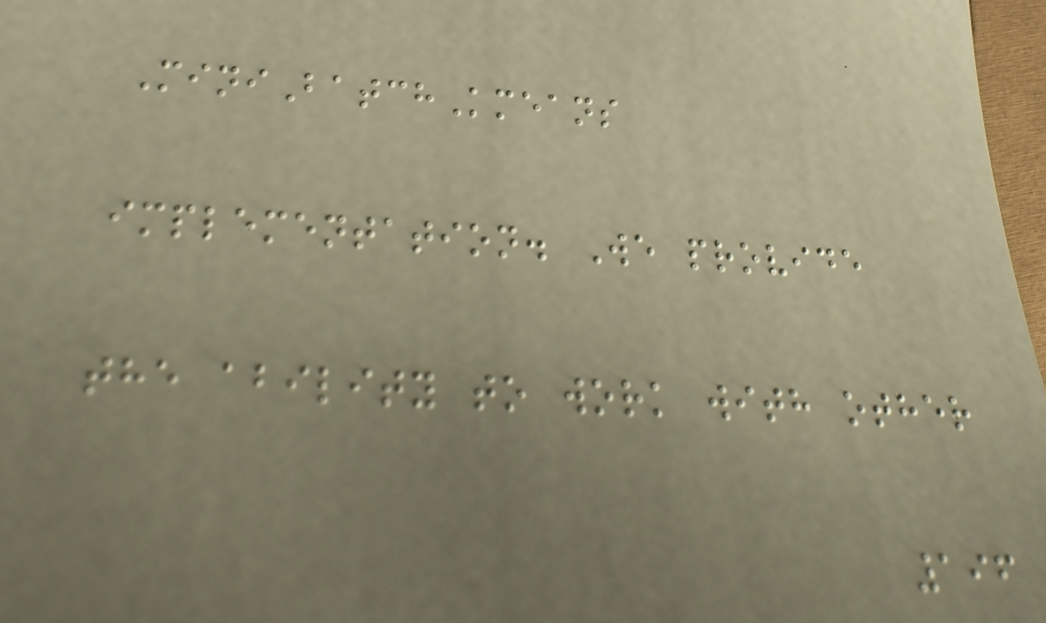MiniBatchKmeans
implementation. We provide
the ability to work with other
196
